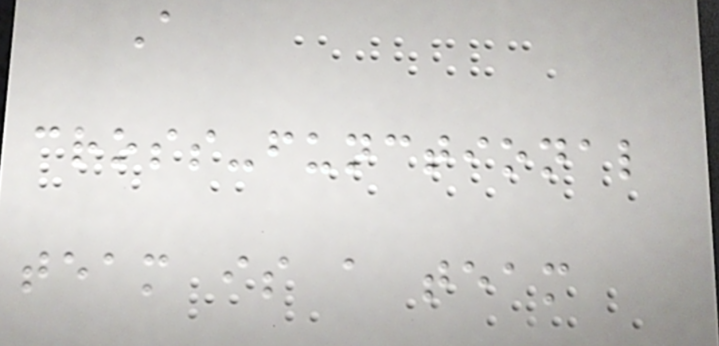A
cross-functional
team is a team
